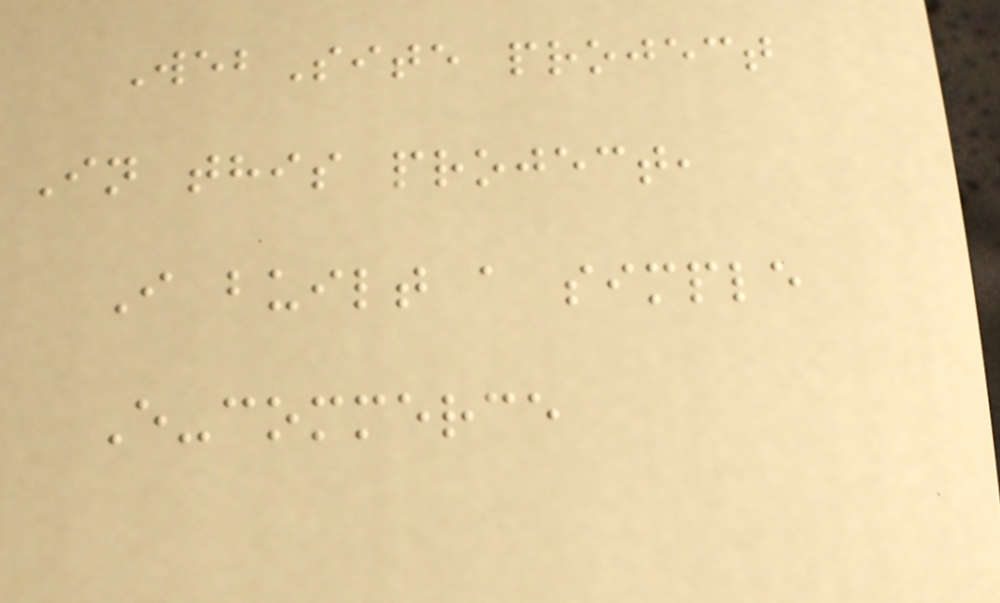WebSite project
In this project,
I built a simple
E-commerce
